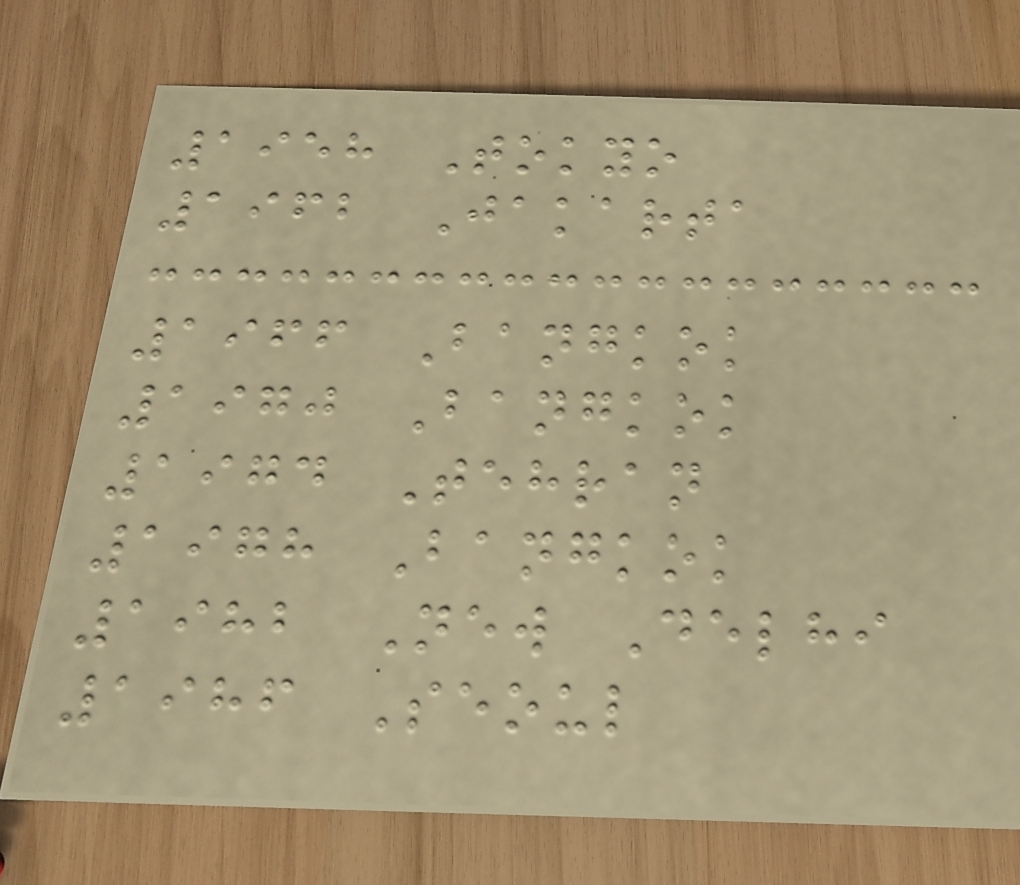1958 Tokyo
1962 Jakarta
1966 Bangkok
1970 Bangkok
1974 Tehran
1978 Bangkok
1982 New Delhi
1986 Seoul
